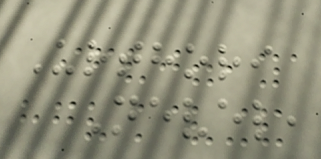Urthori
Nevel,
